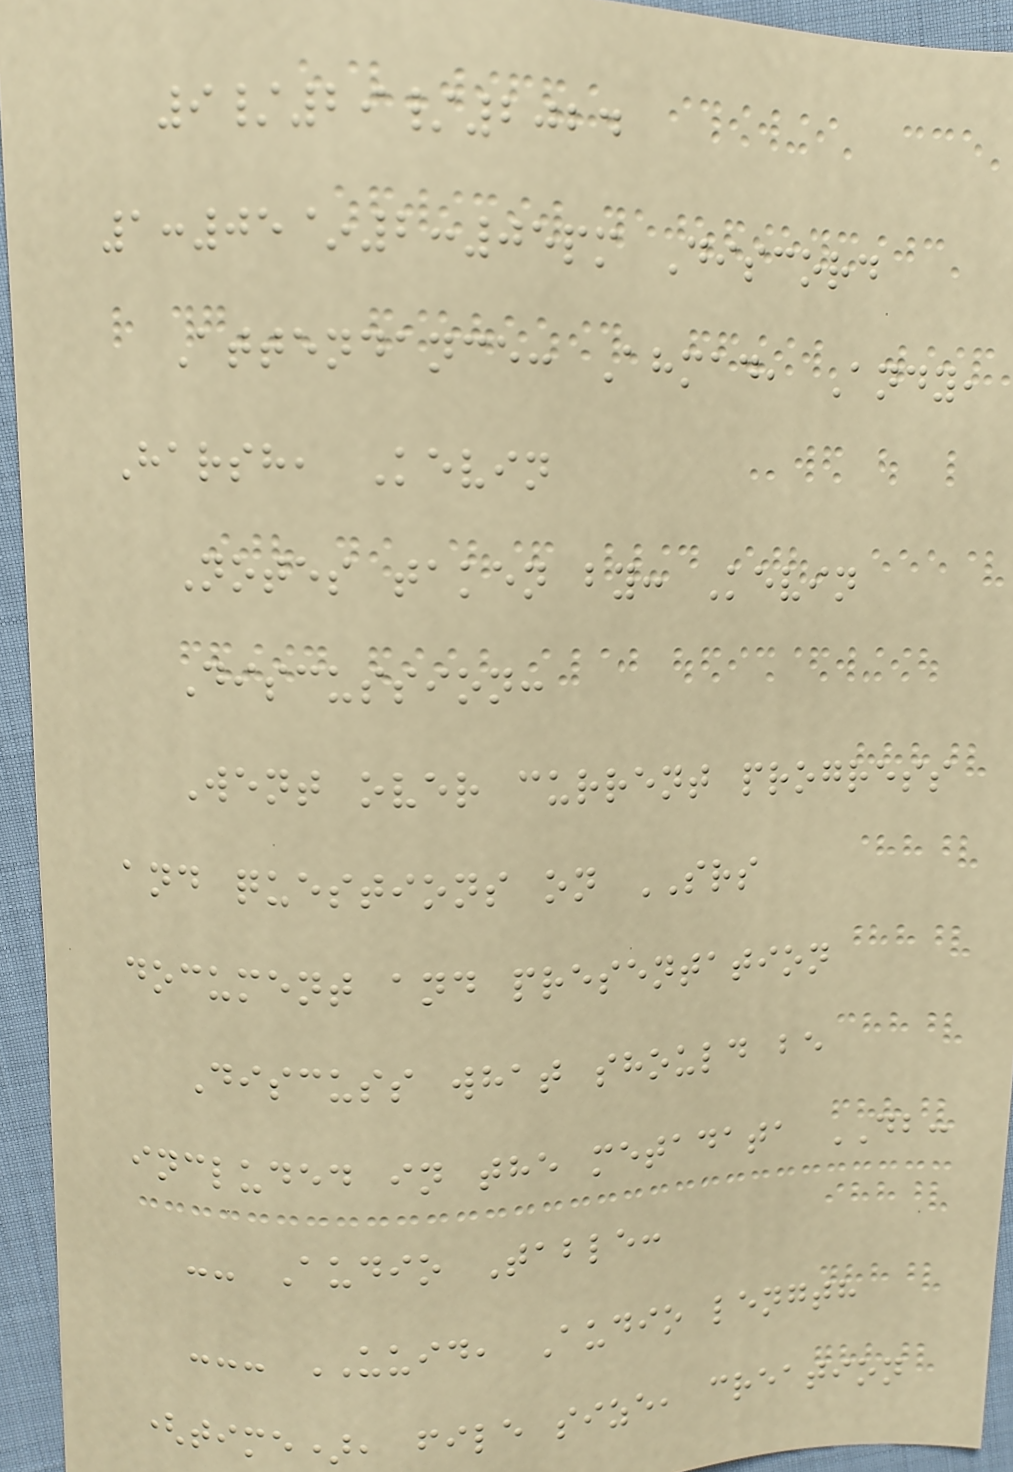9/29/2024
1:05~2:05pm Discord
Attendance: Ahmad, Andy,
Harsh, Kevin
Notes taken by: Kevin
Discussion:
Went over current progress
and questions on SRS
document and presentation
Discuss what should be
included in the metadata DB:
-- Audio Table:
--- UUID, Audio length
(time), file size, creation
